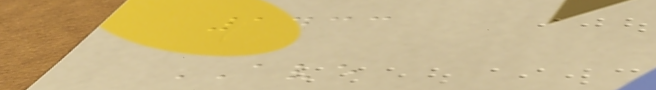1433
AVE
